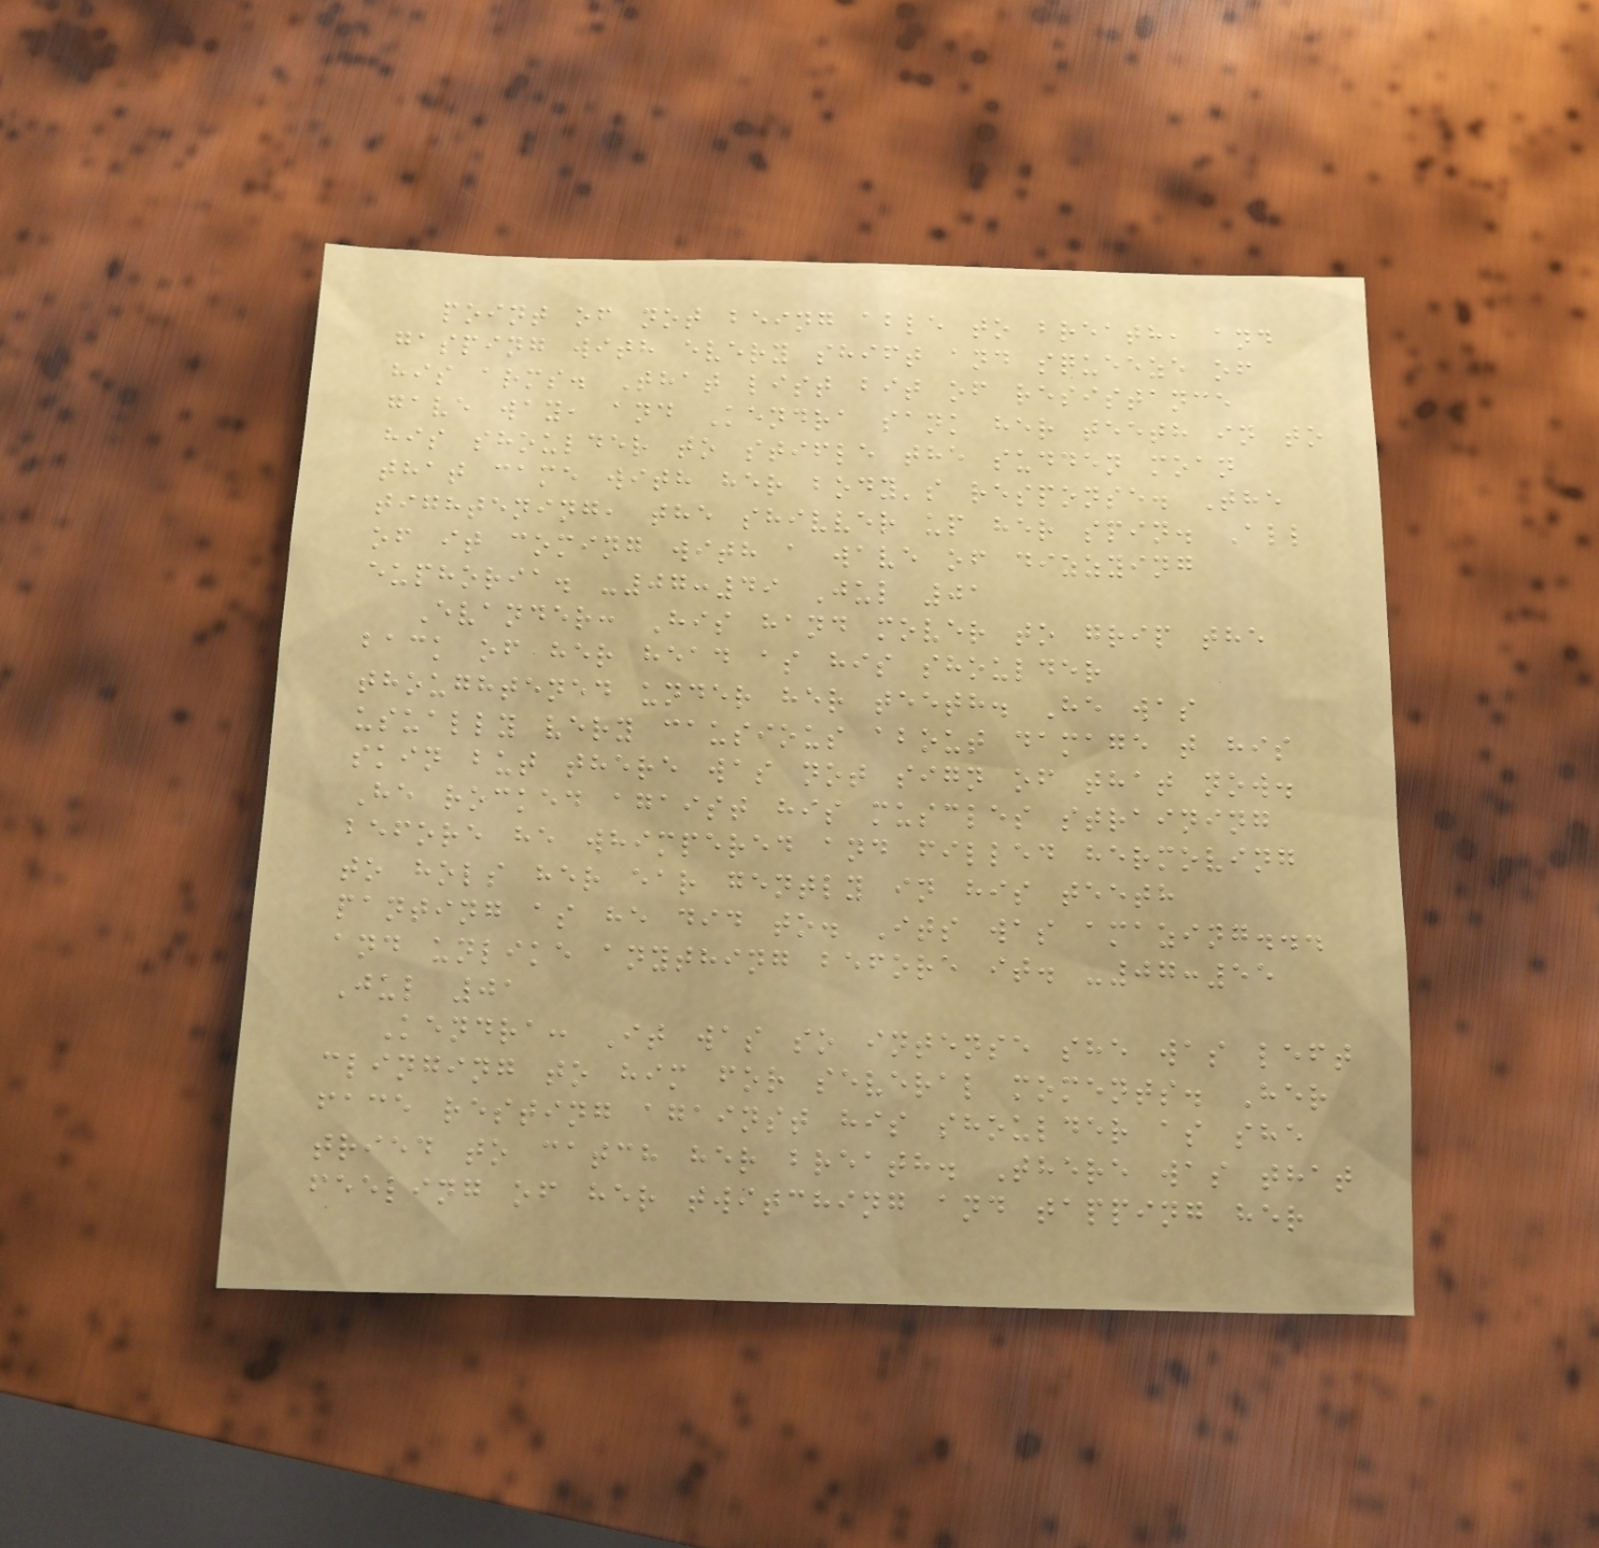point of not being able to breath, and
gasping with every shift and squeeze of
his arms. That list bit of resistance
gave way, and Kendra sank her teeth in to
his shoulder to stifle the sudden moan
that came with her body's response. The
tightening, the shivver up her spin. All
of it coming with a wave of dizzying
euphoria. -07:49 Jul 01
Evander: His hand mover to grip the
back of her head as his shoulder
thoughtened under her teeth. He was
usually very causious about damage t his
skin but there was not sign of that now.
He rocked agaist his muscles straining
before he whimpered and filled hermoving
to hols her ear gently in his teeth
panting as he did to. Its was amazing...
and unlike anything before it. -07:55
Jul 01
Kendra: It was so intense she was left
clinging to him for several moments. Her
face resting against his shoulder as she
tried to catch her breath. There was that
feeling of her twitching and tapping her
